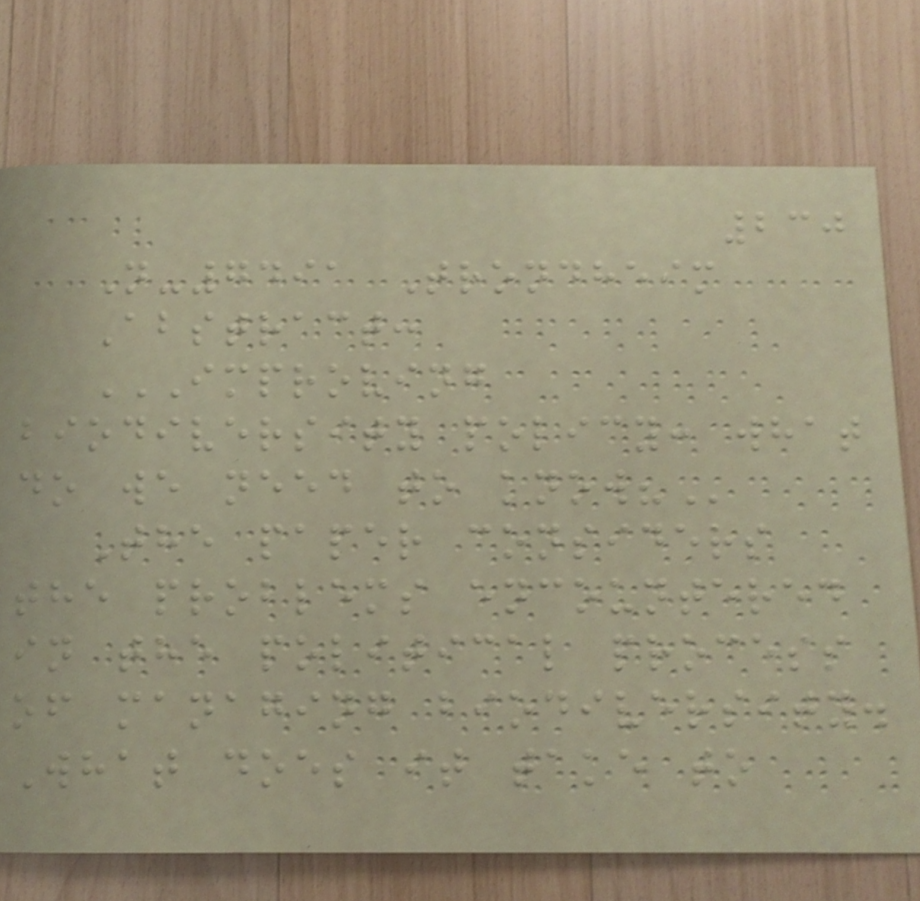230
N-7491 Trondheim
Abstract:
IMPROVING
BIODIVERSITY POLICY: WHAT
DO WE NEED TO KNOW?
The paper considers
the problems encountered
in the political process
of managing biodiversity.
What does it take to
